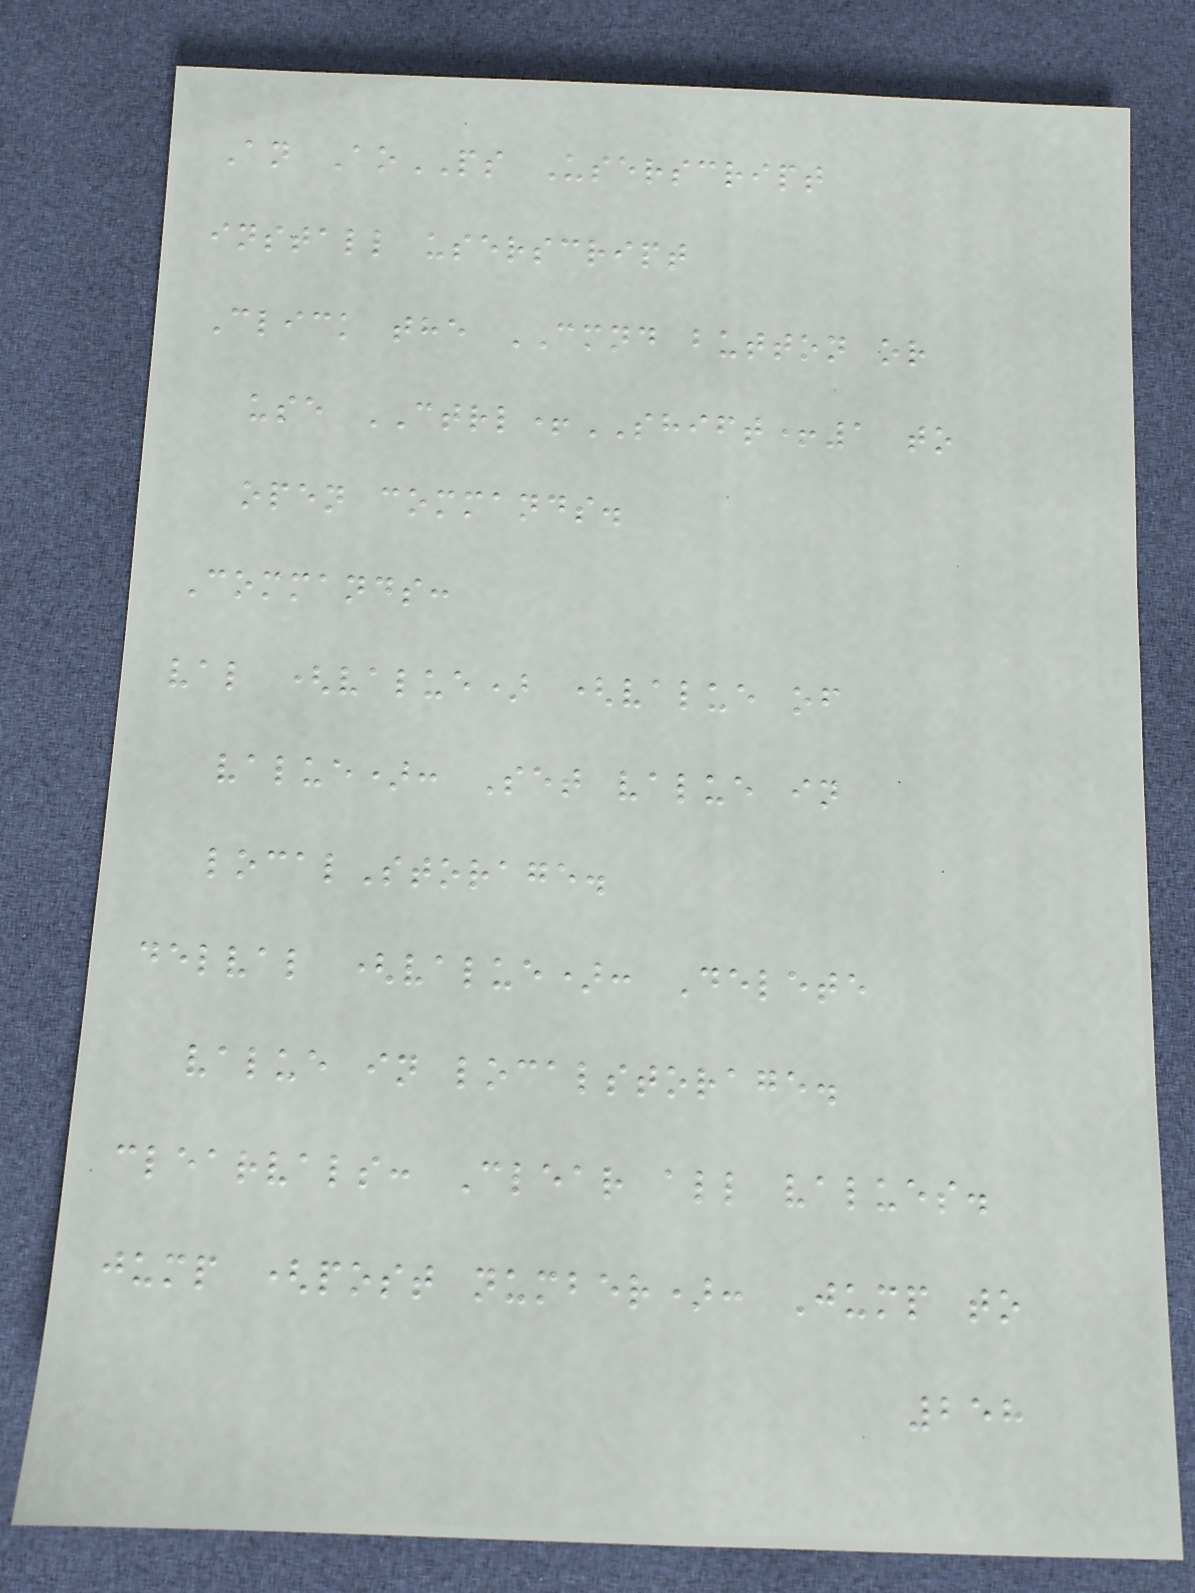An AoPS Userscript
install userscript
Click the CMND button or
use CTRL+SHIFT+1 to
open commands.
Commands:
val (value) (value of
value): Set value in
localStorage.
delval (value): Delete
value in localstorage.
clearvals: Clear all values.
jump (post number): Jump to
258
